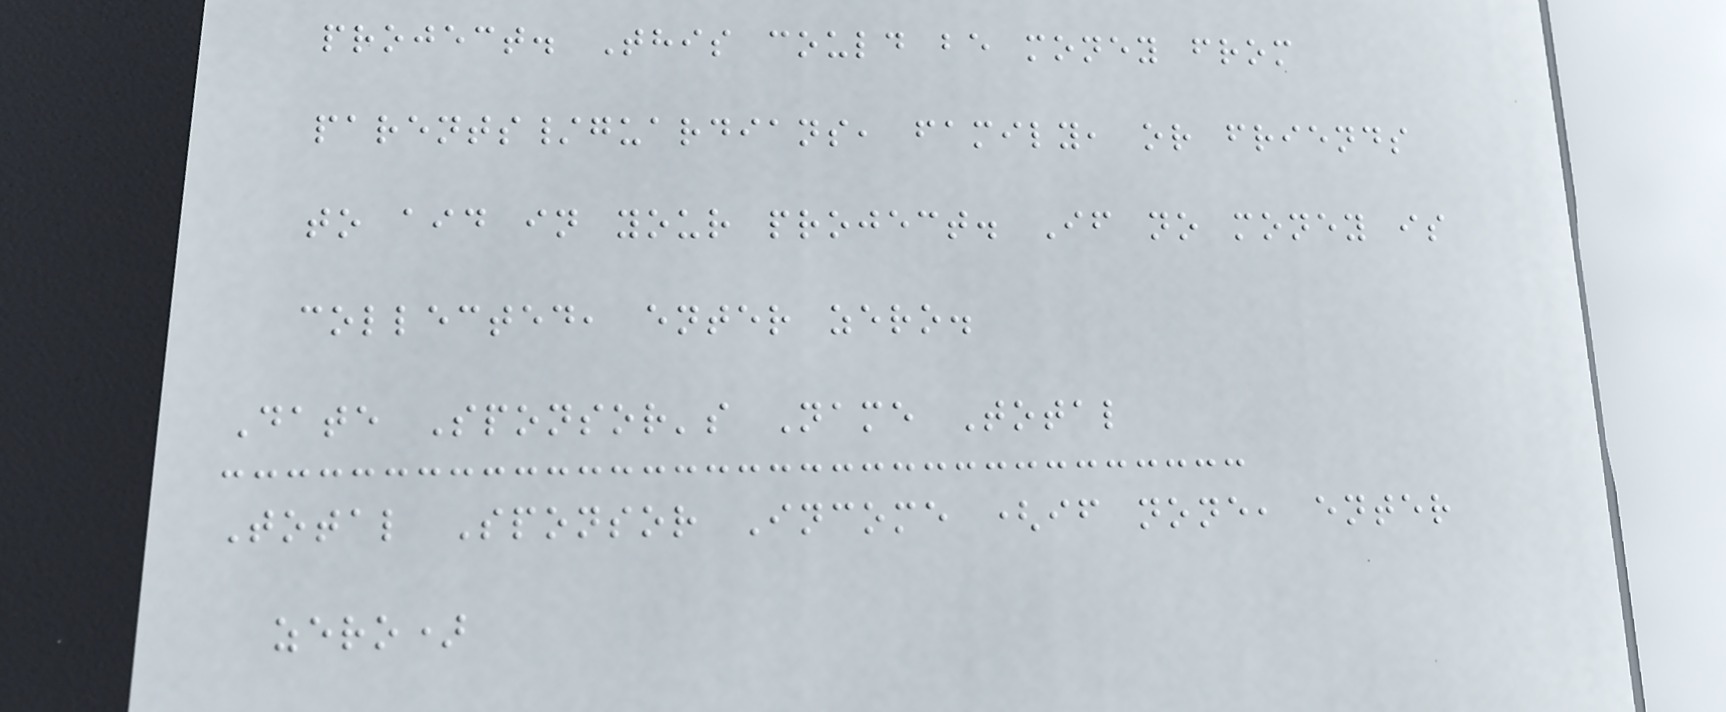project. This could be money from
parents/guardians, family, or friends
to aid in your project. If no money is
collected, enter zero.
Date Sponsor's Name Total
Total Sponsor Income (if none, enter
zero)
